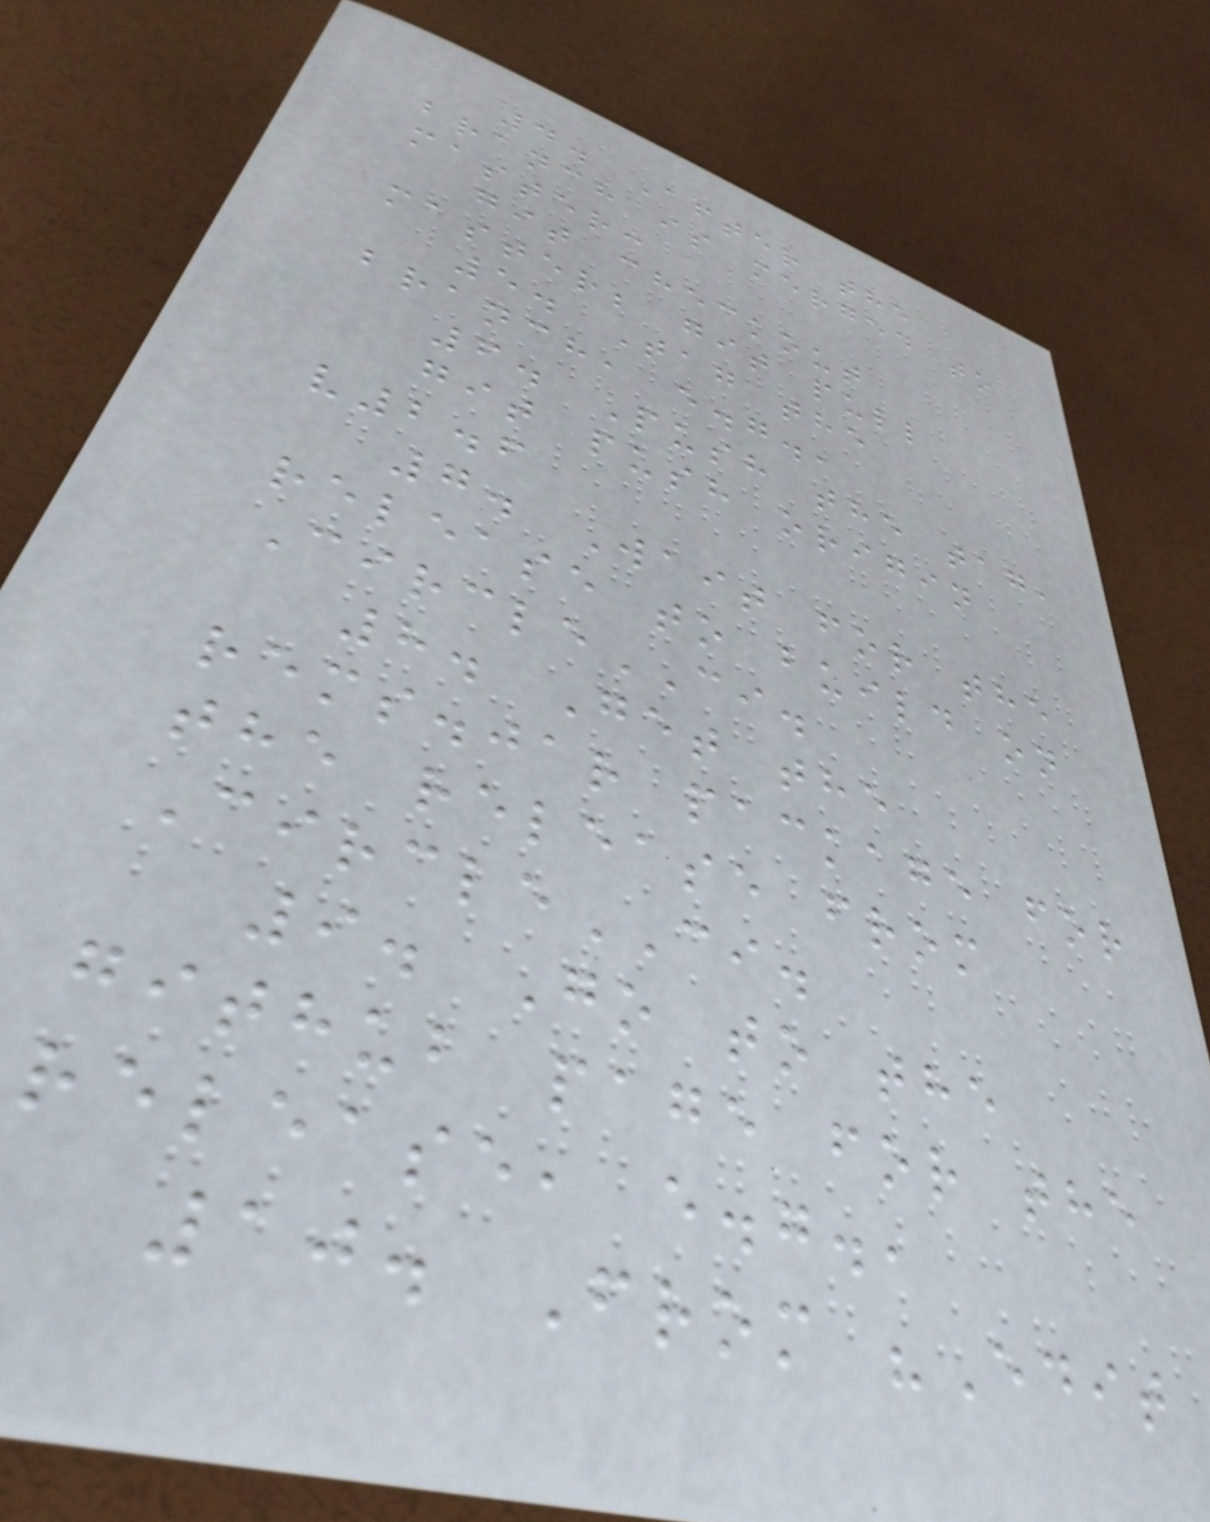4. After the
branch is merged to
master:
git checkout
master; git pull
5. Tag the
branch, e.g.,
6. Push the tag,
git push origin
v2.6
7. Wait for the
release to build on
CircleCI.
8. Get the
rems.jar package for
the release from
CircleCI.
9. Go to the
github page for the
release, e.g.,
10. From "Edit
